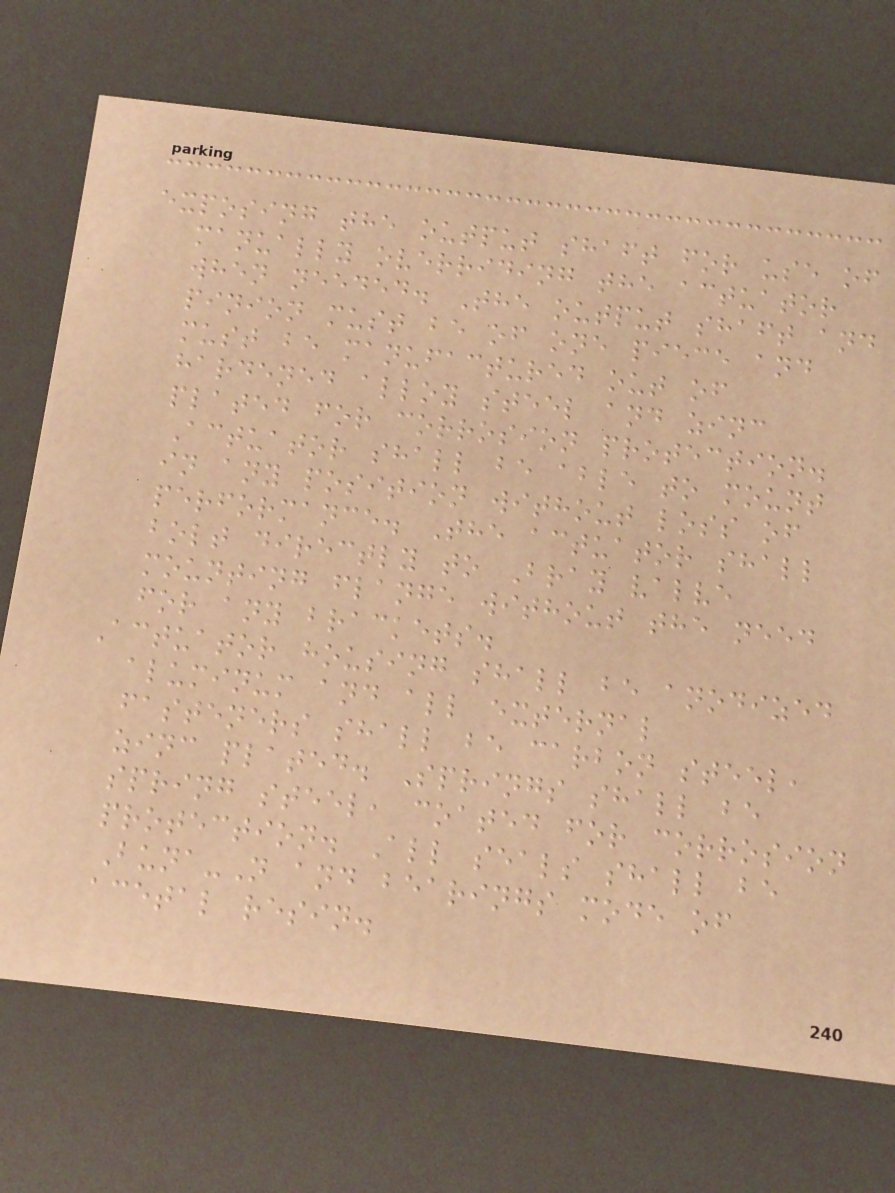exposing the output shaft for use of
manually overriding the actuator
when needed. The output shaft and
pinion must be of one piece and
must be manufactured out of
hardened alloy steel and zinc
plated for corrosion protection.
Actuator shall be able to mount
in any position without loss of
performance. The actuator shall
bolt directly to Bray valve
mounting flange without the need
for any brackets.
Actuator housing shall be anodized
aluminum and all external
fasteners shall be carbon steel,
zinc plated. Springs shall be
spring steel, coated for corrosion
protection. All seals shall be
Buna-N and bearings mode of
acetal resin.
